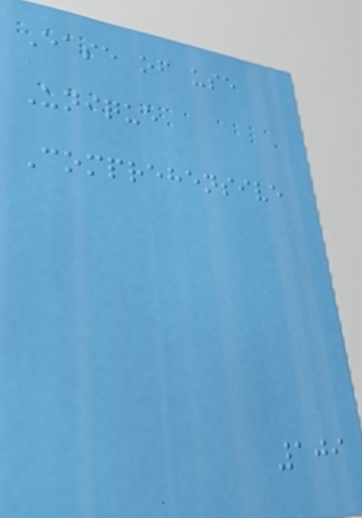Ease of use
Unique
Comprehensive
109
